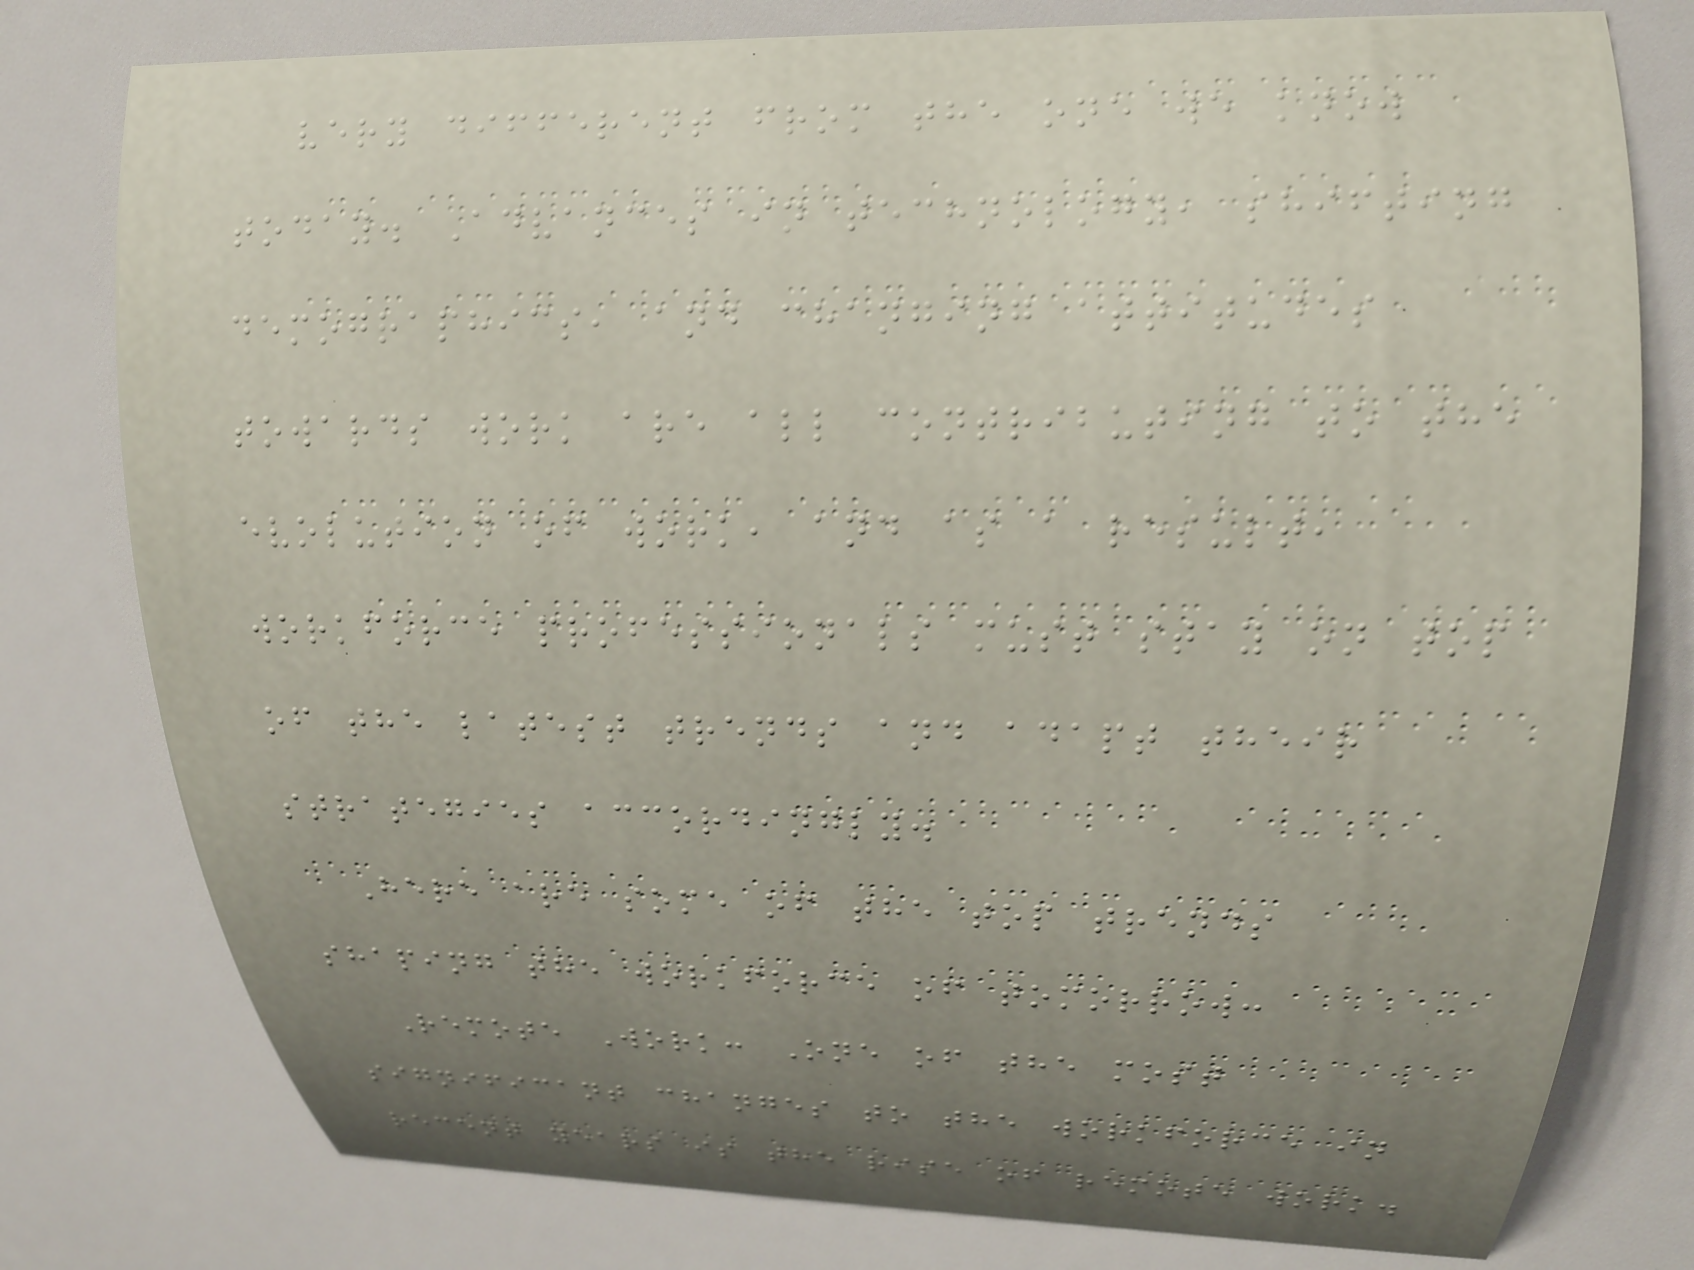very different from the one we know
today. Advances in technology, shifting
demographics, and changing attitudes
towards work are all contributing to the
evolution of work, and as a result,
workforce professionals must stay on top
of the latest trends and adapt their
strategies accordingly.
Here are some of the top trends
shaping the workforce of tomorrow:
Remote Work: One of the most
significant changes to the workforce in
recent years is the rise of remote work.
